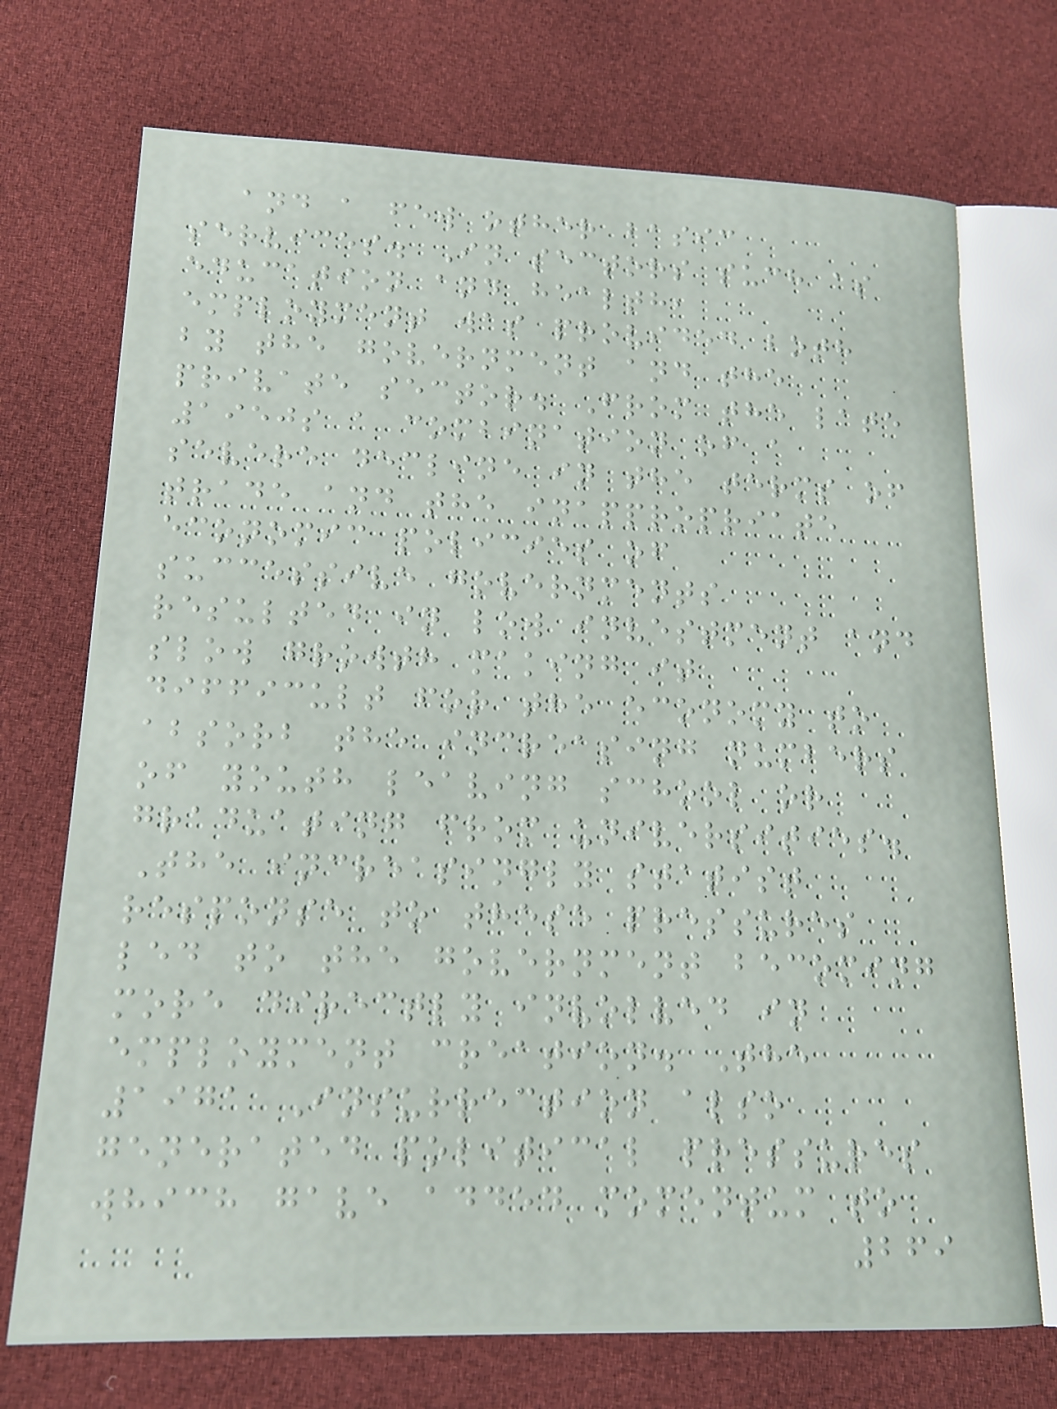and a few other basic
services. In sectors such as
education and health,
employment was provided both
by the government and the
private sector. From the late
1950s a combination of a
severe decline in the terms of
trade and the inappropriate
economic policies of
successive governments
resulted in low investment and
slow growth making it
difficult for the economy to
absorb the increasing numbers
of youth leaving school or
graduating from universities.
The increasingly statist
response to these pressures
led to the government becoming
more directly involved in
employment creation. The
1971 Insurrection also
generated political pressures
which gave added momentum to
269
